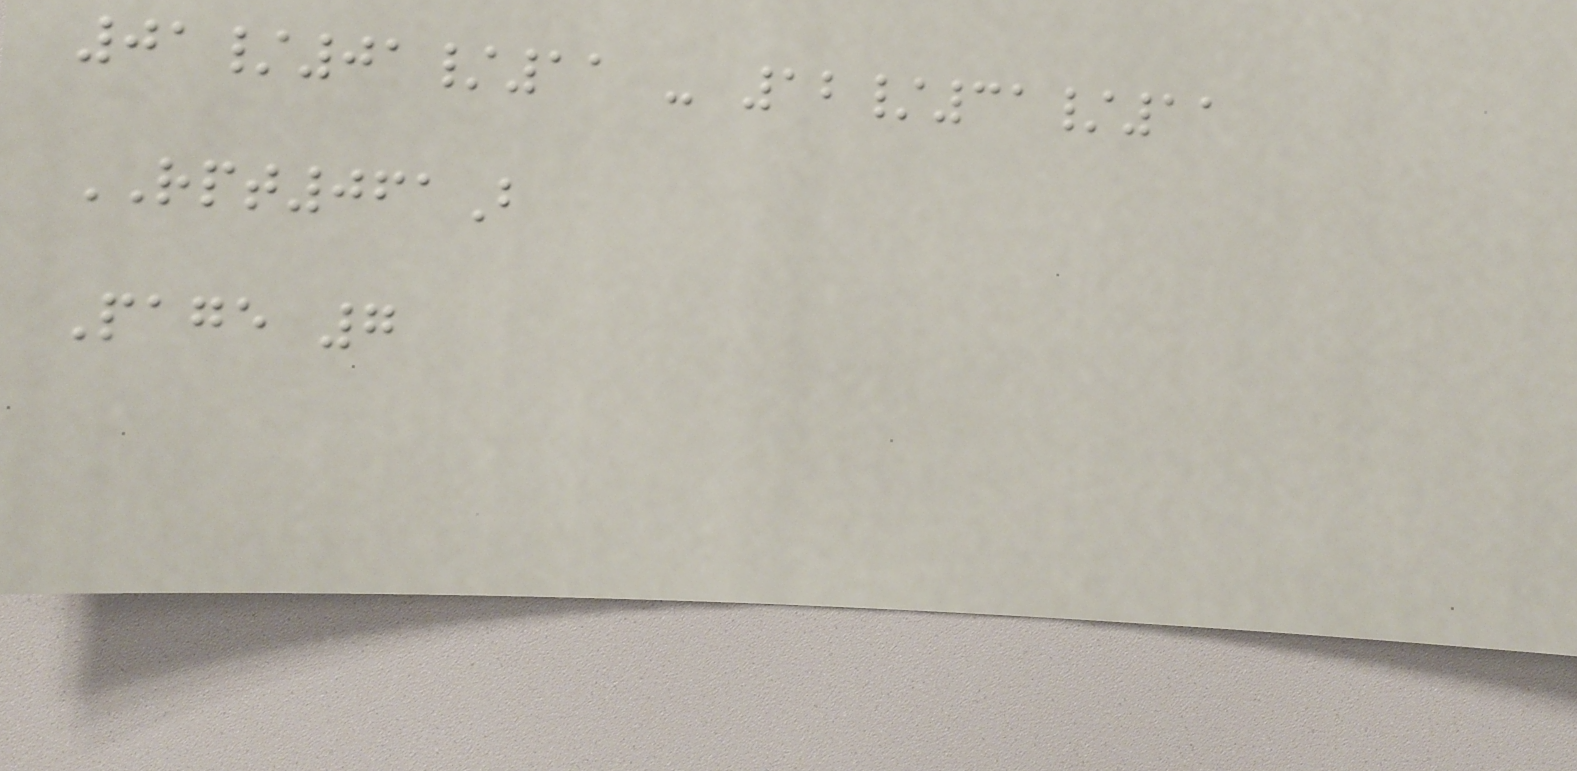01/01/11 - 12/31/11
RPT061B
Page 7
